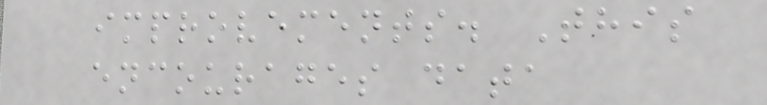improvements. This
encourages data
